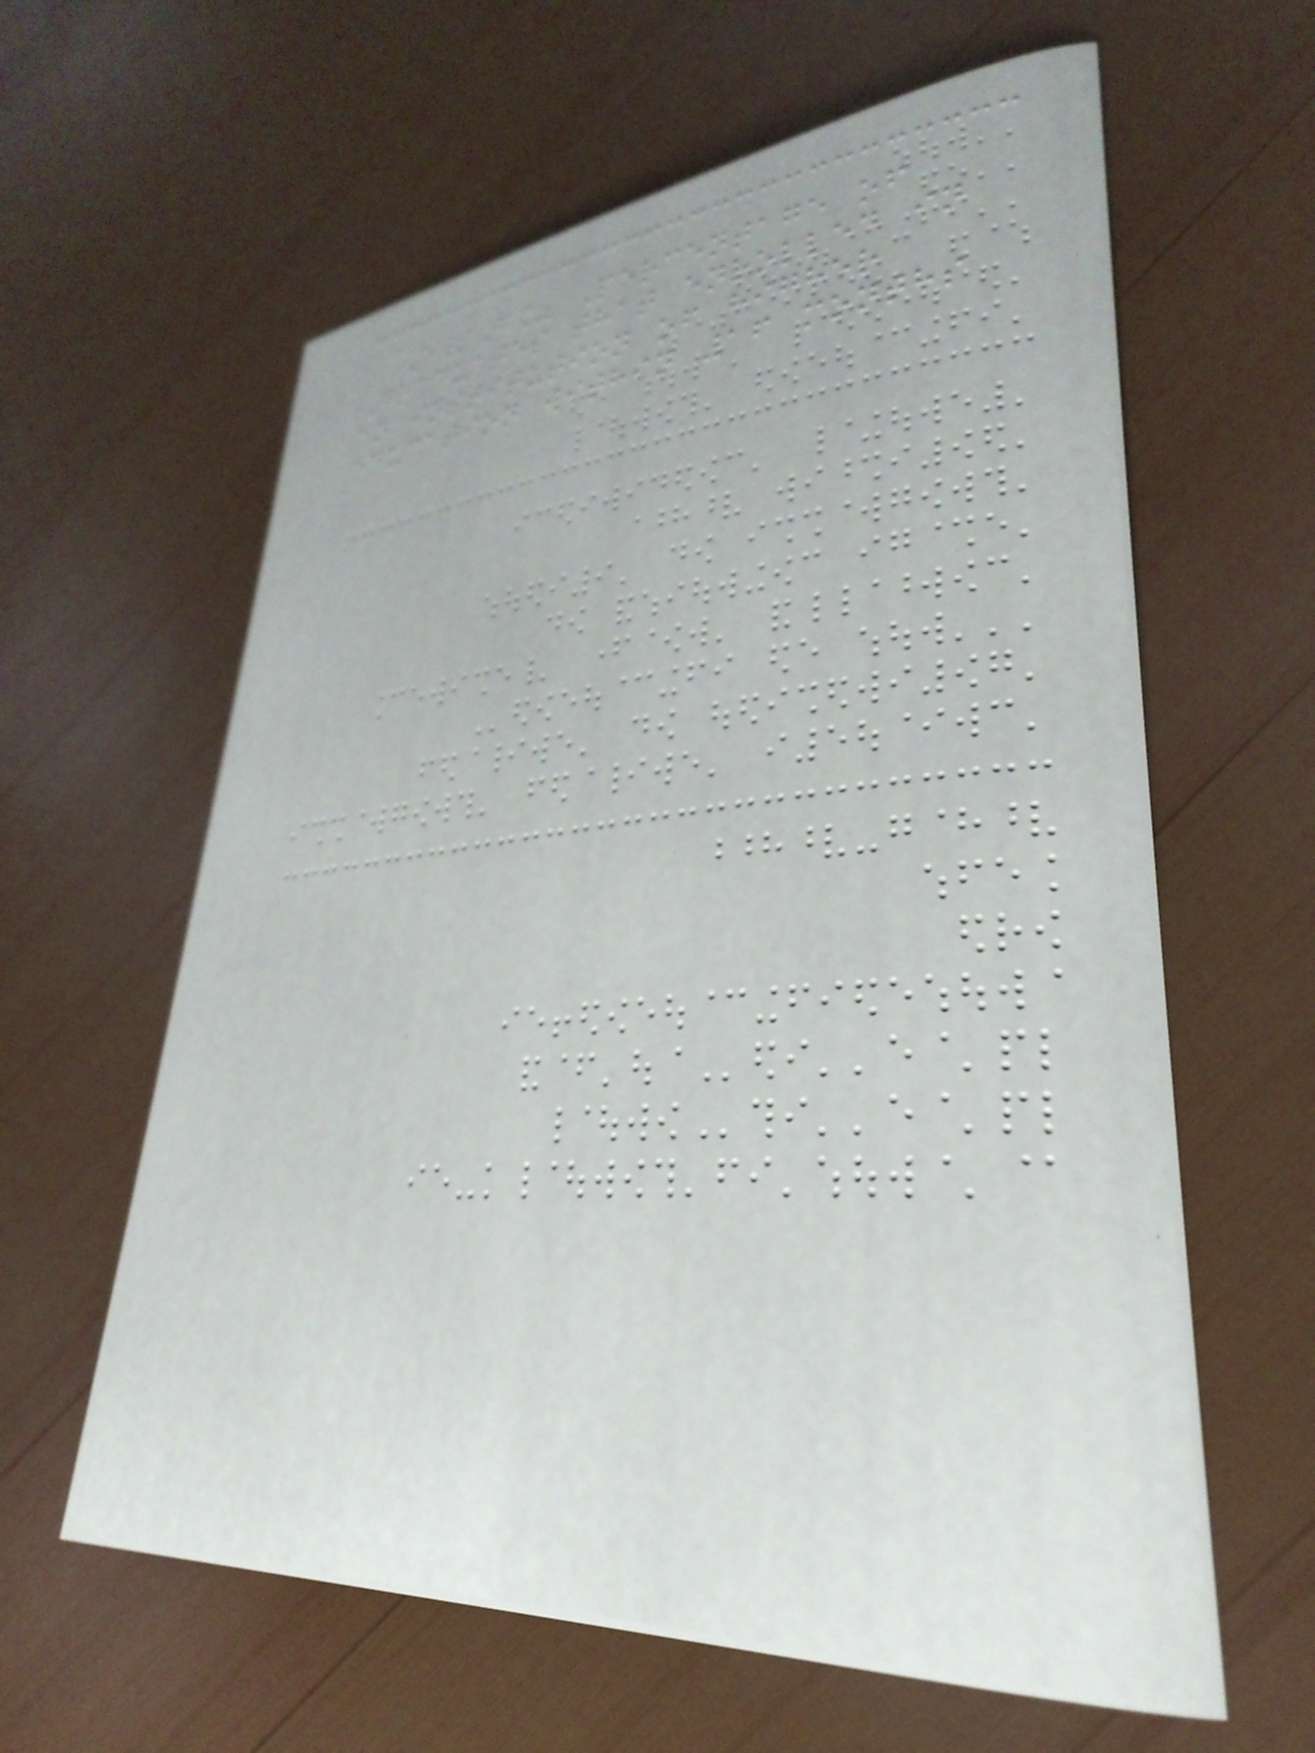E/G% Percentage of
Graduates that enrolled in
an institution of higher
education within 16 months
